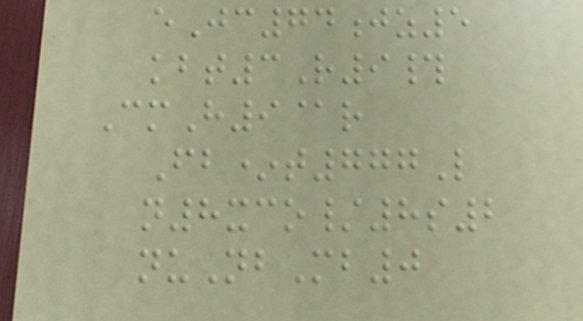eJc74jz5
kbt3R9#
CmH9@r
Fb*t777L
n8xco/8s2
nuNbMb0
